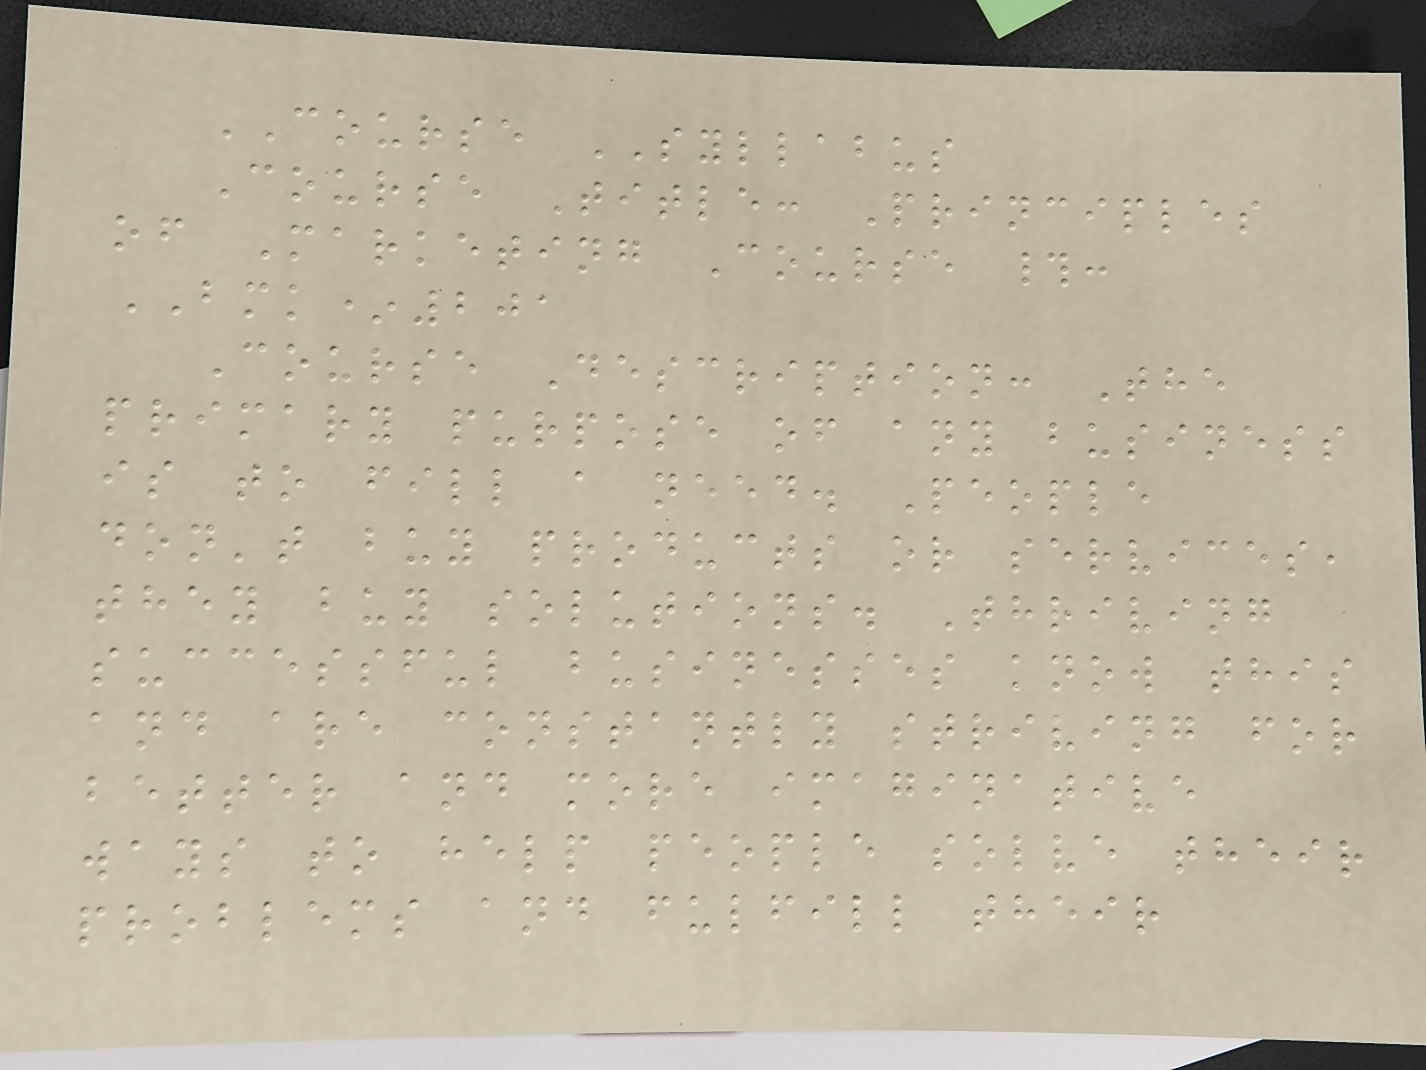COURSE SYLLABUS
Course Title: Principles
of Marketing Course #:
BMK*201
Course Description: The
primary purpose of any business
is to fill a need. People
don't buy products or services,
they buy solutions. Thriving
successful businesses know this
and are constantly striving for
better and more imaginative
ways to help people solve their
problems and fulfill their
